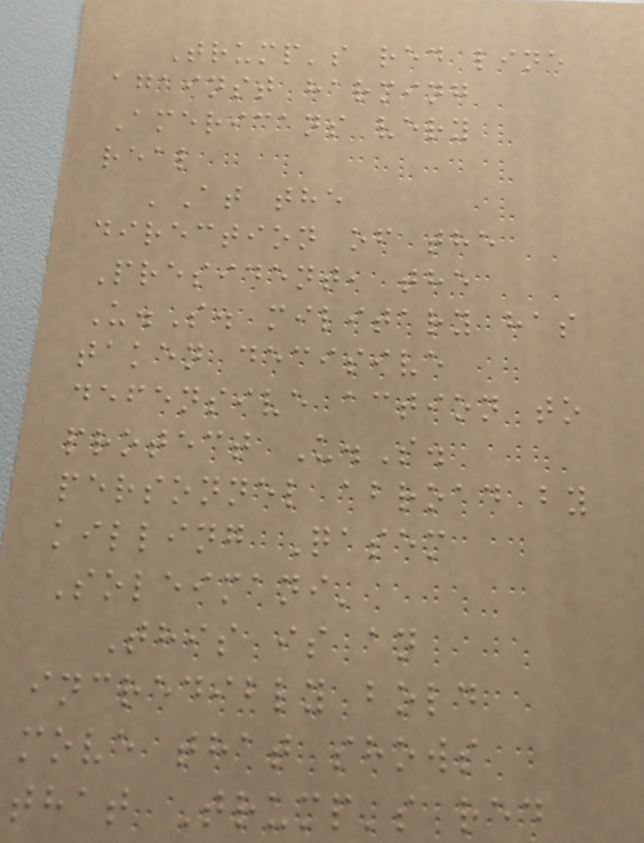Trump's red line
against harming
Americans very
real
'At the
direction of the
President, the
U.S. military has
taken decisive
defensive action to
protect U.S.
personnel abroad by
killing Qasem
Soleimani'
This is an
incredibly bold
move that shows
that Trump's red
